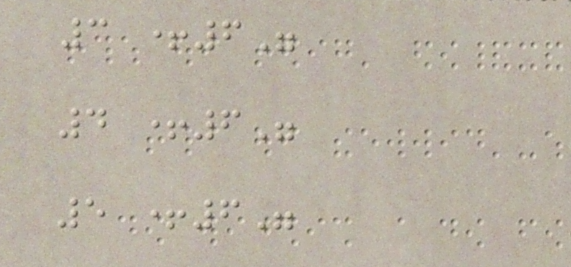3 +6"
4 +6"
5 +6"
